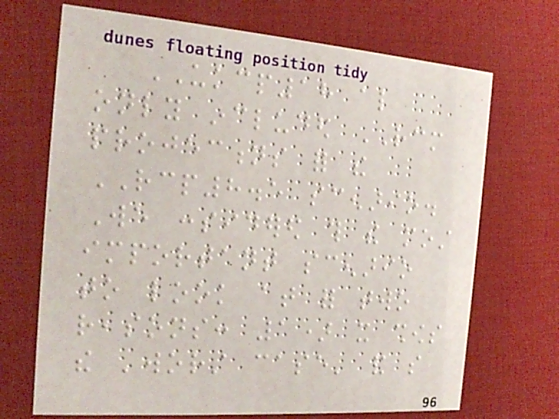UKCP18 also
only included RCM
projections for the
RCP8.5 scenario.
We considered this the most
important scenario
to look at for two
reasons: 1) it shows
the 'worst case' and so
